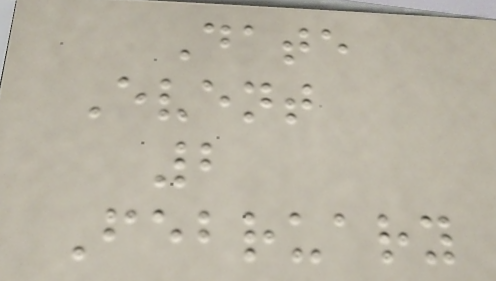Date
Event
2
February
